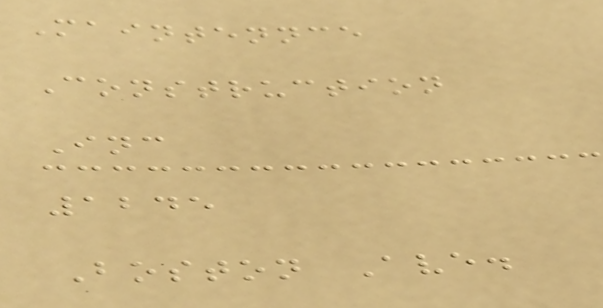Maintennce
Construction
Inc
1245
Boston Ave.
